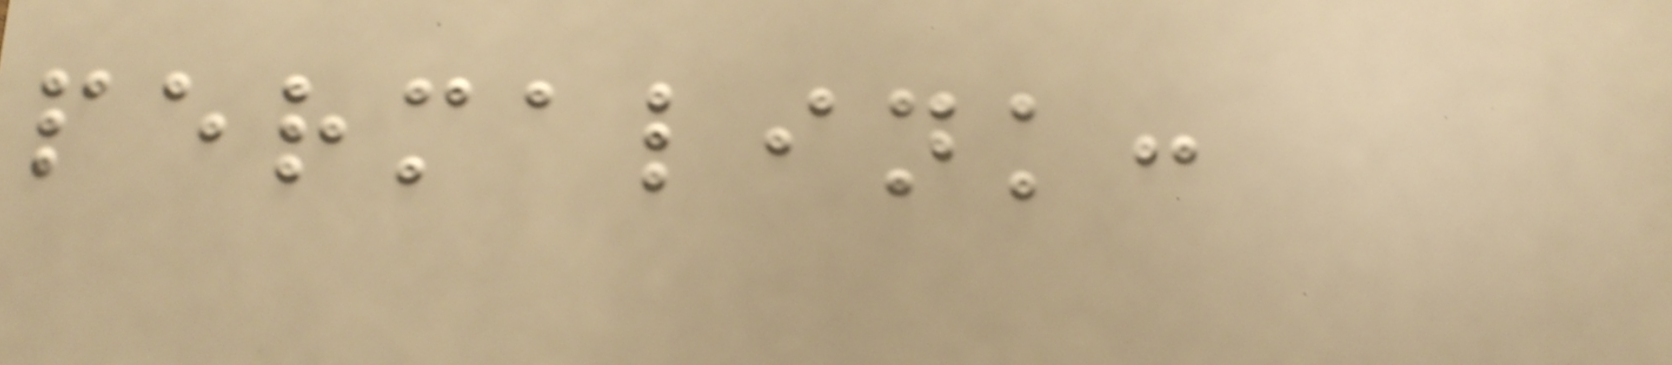permalink:
